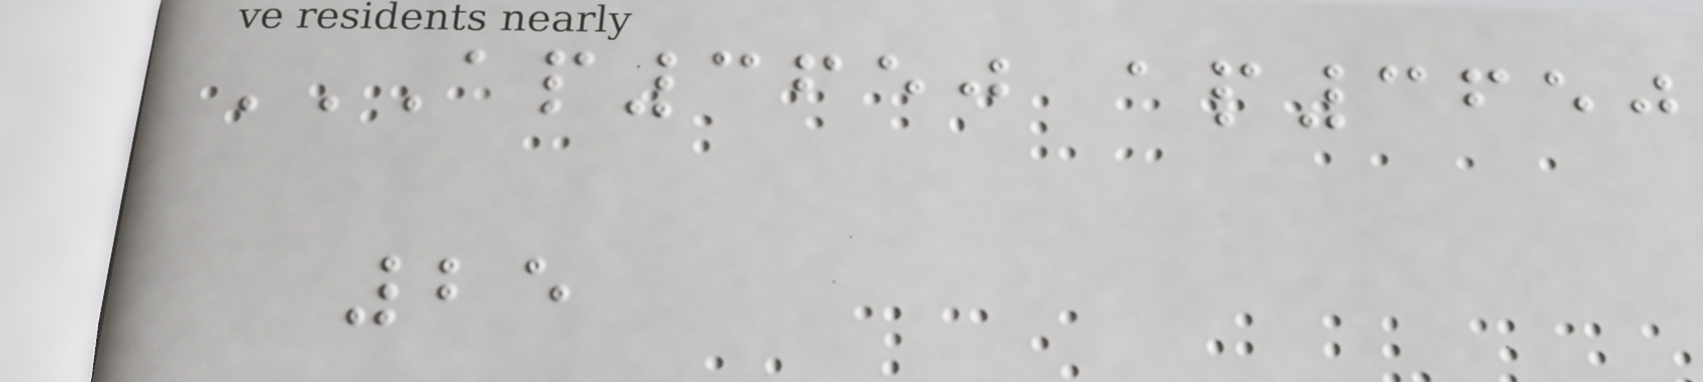AP3650 AP3650
25
